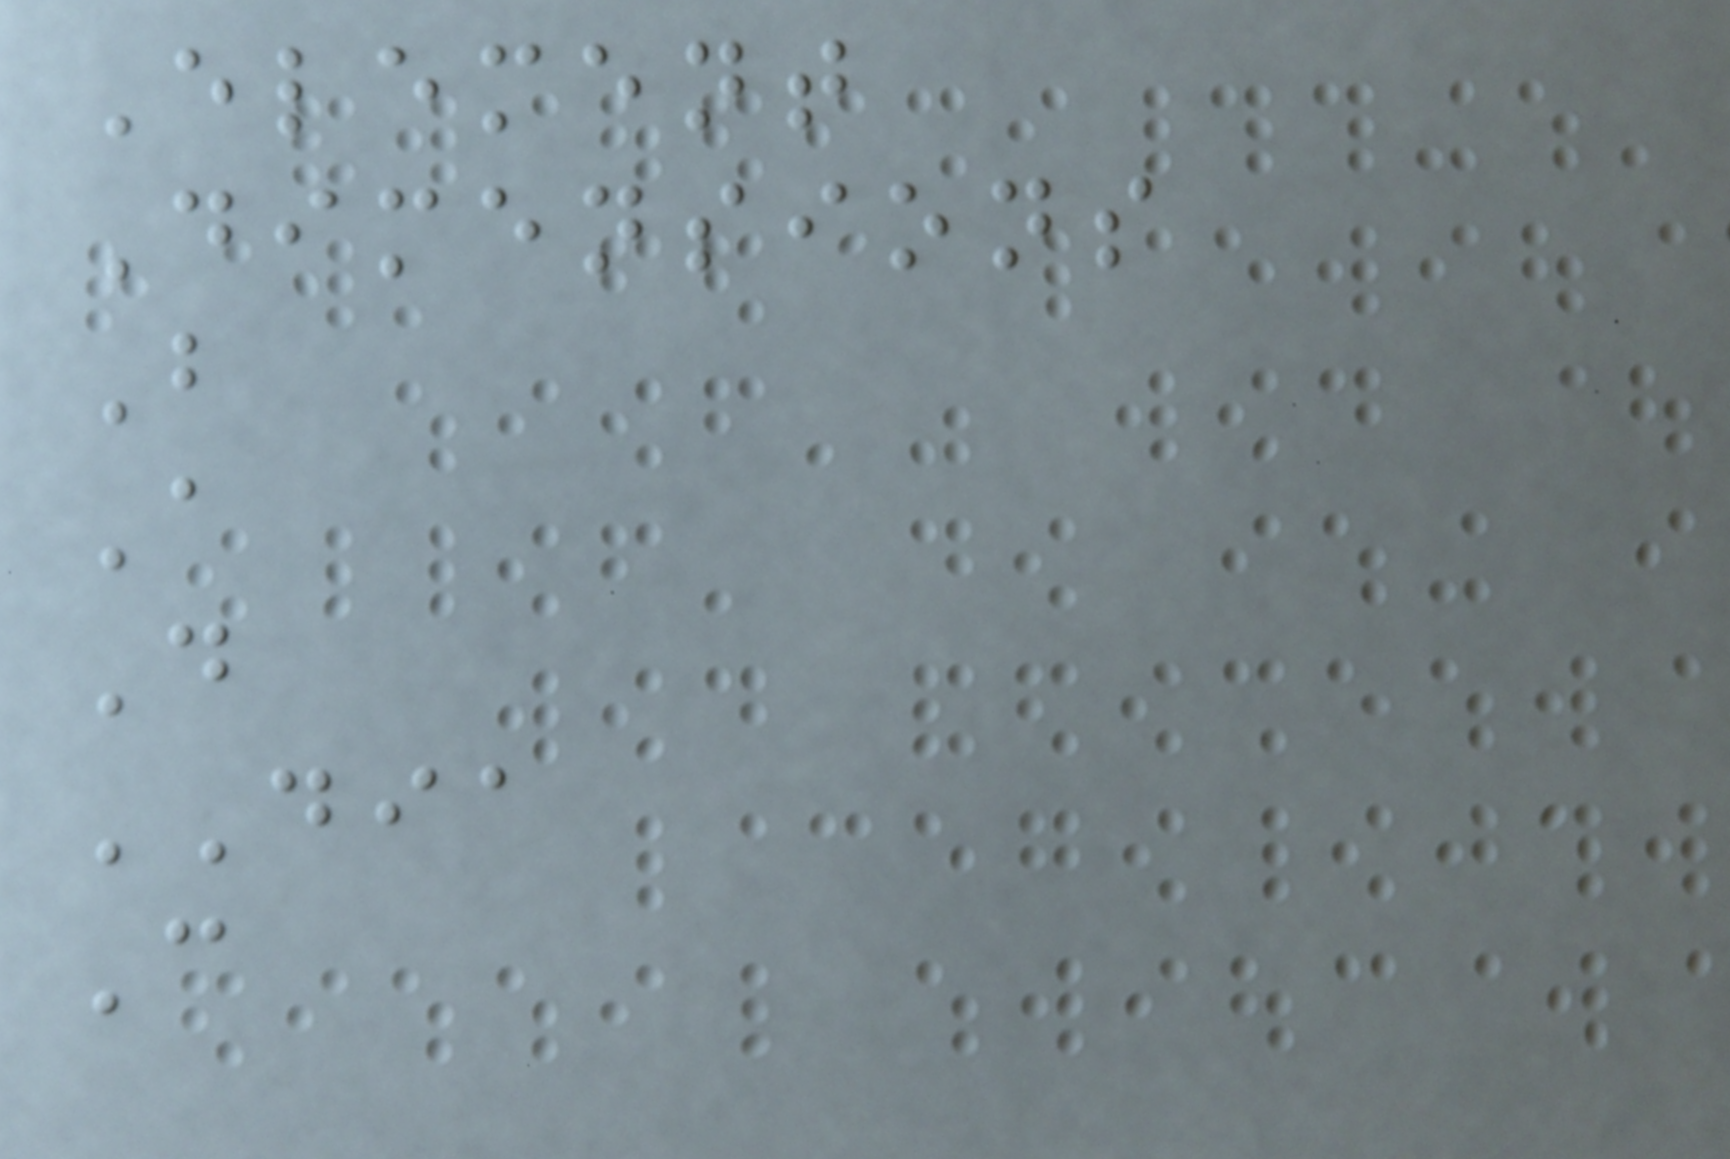Element
Dimensions
B
A
D
DIA
C
